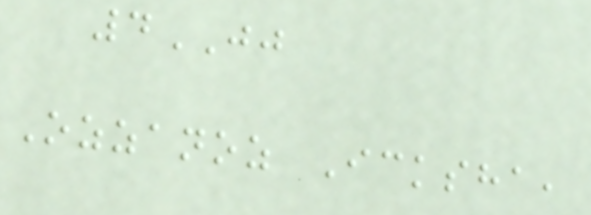4JJ
Ozzanoz Icksha,
